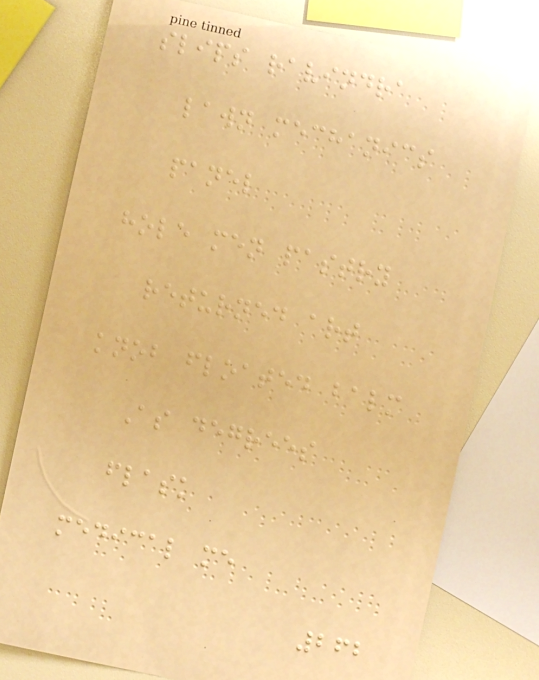slips ravindra
lawn mechanics
panel
hole men pastry
returned art
knob floated balm
As degrees
flask
medical me
262
